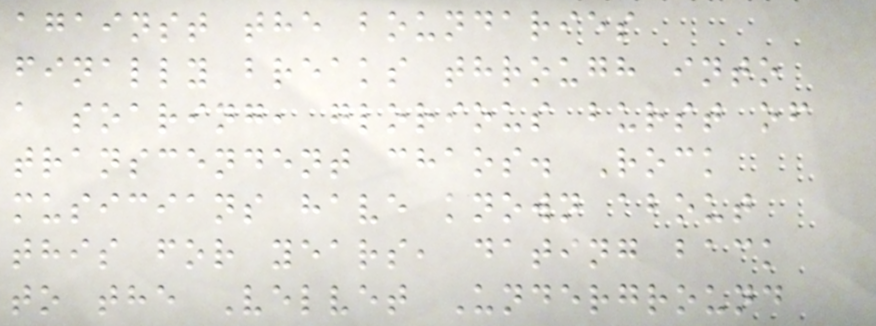against the boundaries
finally breaks through into
a soaring, glorious burst of
transcendent chaos. Rock
musicians have known about
this for years, dating back
to the Velvet Underground
